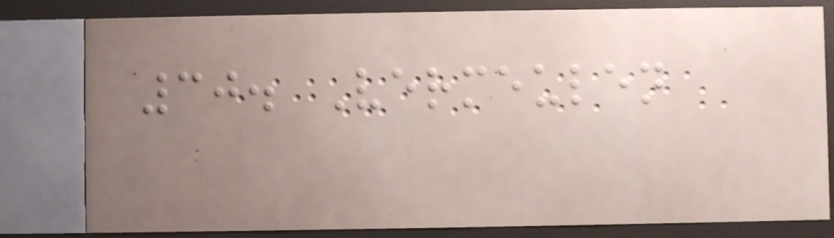30. Vermeulen
